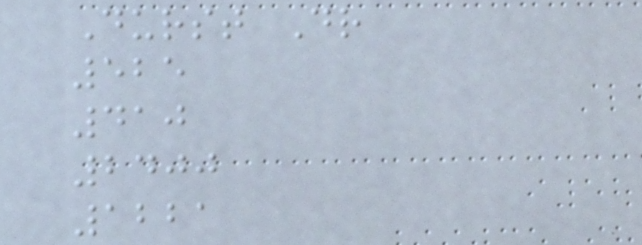Durst Dr
525
410
2400
1221
